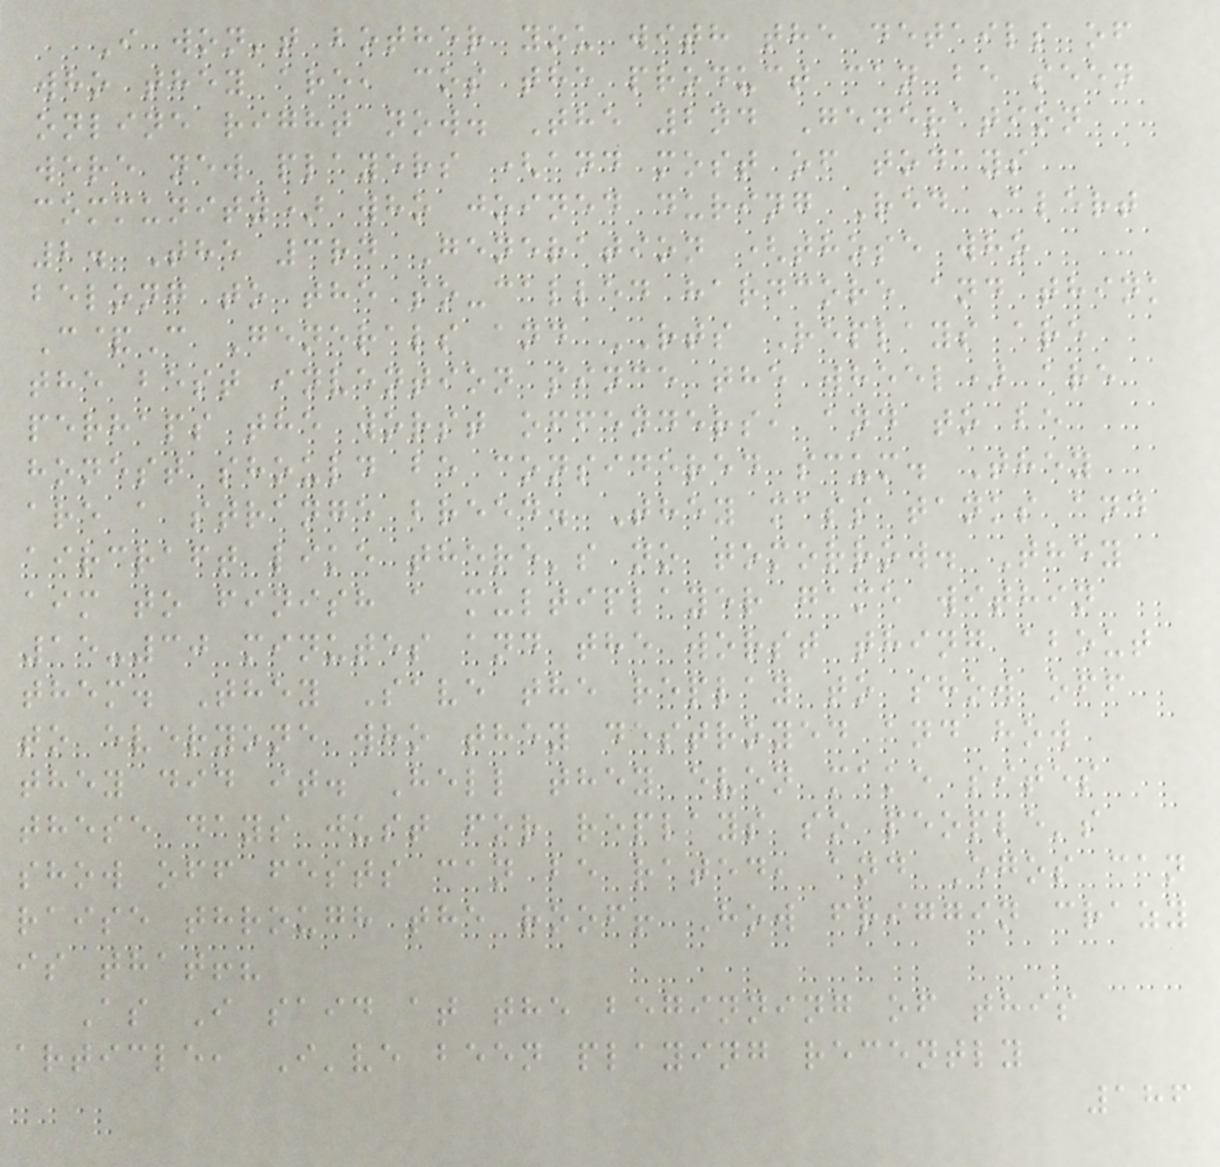I won't bother you with the details of
who they are, cos the product can be seen
online right now. The 2nd Generation
were new players (and most of todays
community) who joined during Red Alert
2. The 3rd Generation (those who
belong to the so-called hardcore and think
C&C Generals and RTS Replays are
the best invention since the wheel) are
perhaps the worst offenders, and to be
honest should be considered scum. They
are a strange breed. They mass tanks and
aircraft like there's no tomorrow. They
aim to finish a multiplayer game within
15-30 minutes and the worst thing about
them. They Save the replay to show off
to everyone who they destroyed and how
they did it. Hell they even make sites
these days just for replays so people's
show off fests can be rated, and Egos can
raise through the roof! How friggin crazy
is that!?
As I said at the beginning of this
article, I've been playing recently
186
